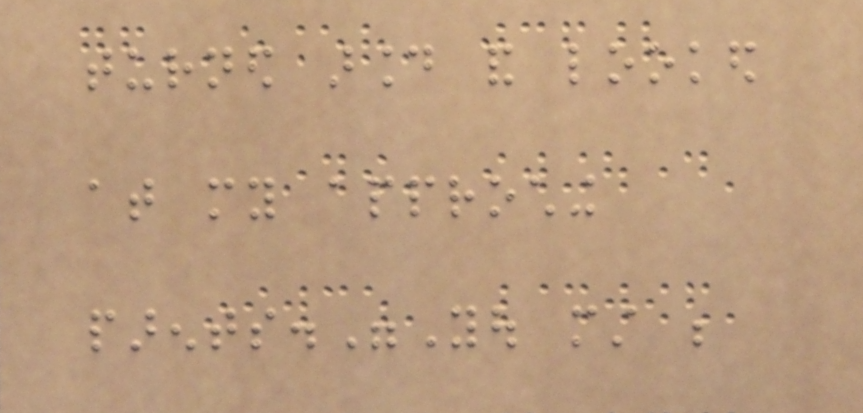turned around and looked
at my approching
parents."You must be
